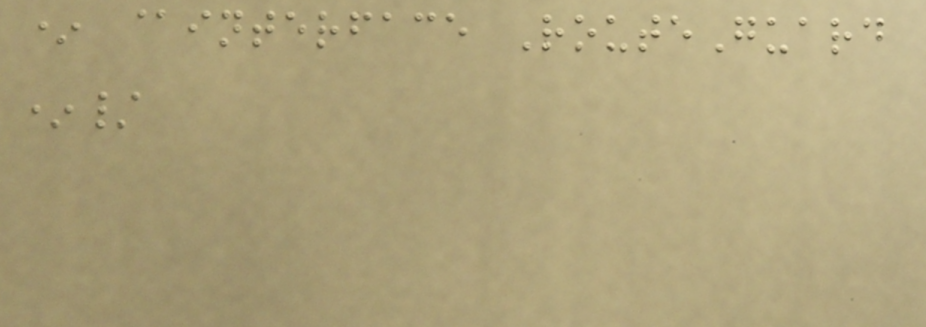* @interface RouteGuard
*/
